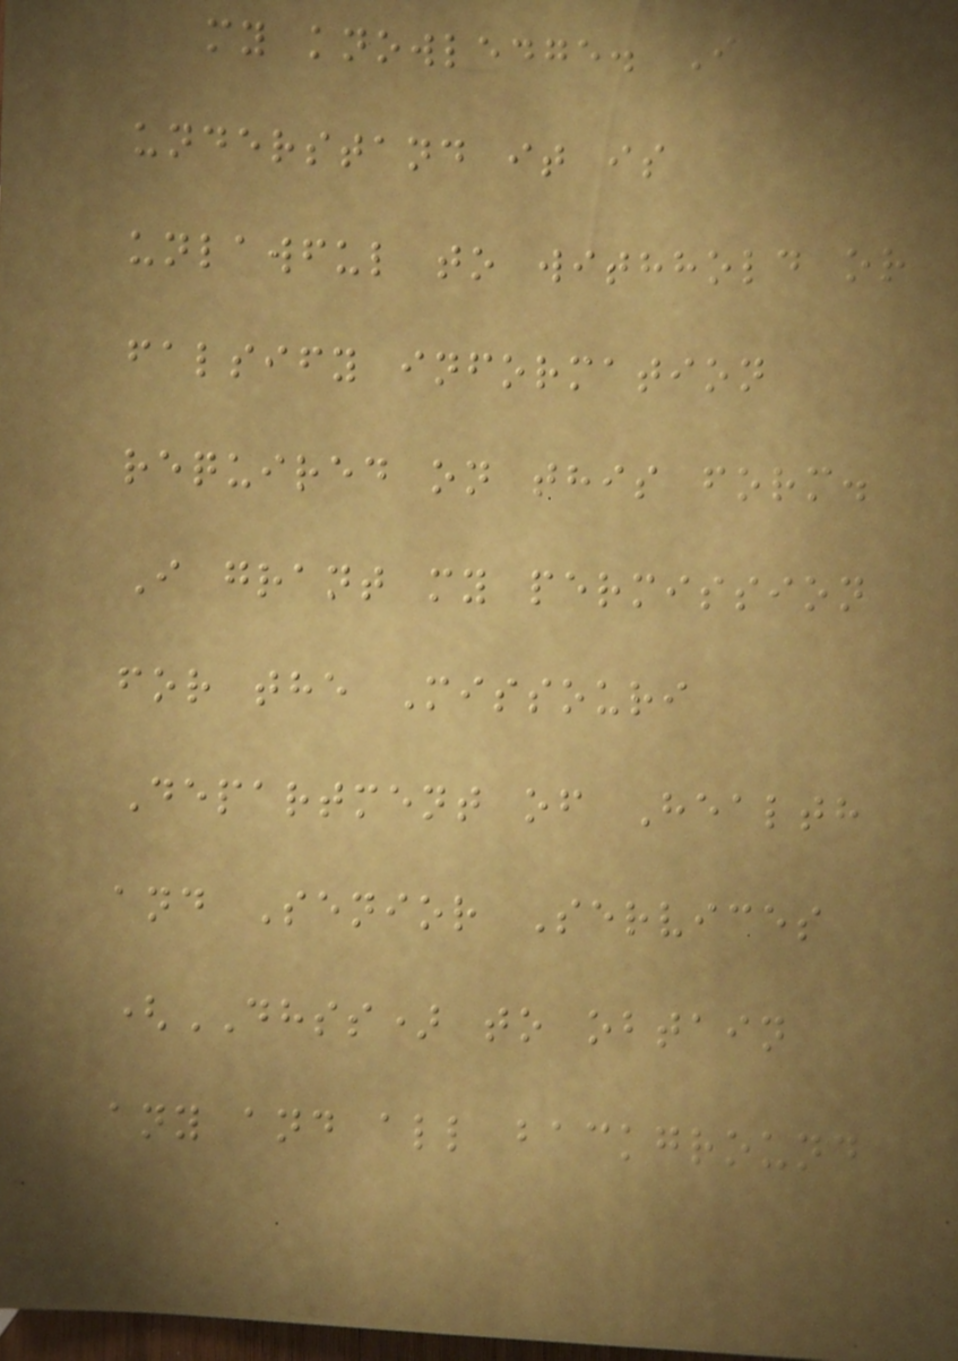my knowledge. I
understand it is
unlawful to withhold or
falsify information
required on this form.
I grant my permission
for the Missouri
Department of Health
and Senior Services
(DHSS) to obtain
any and all background
